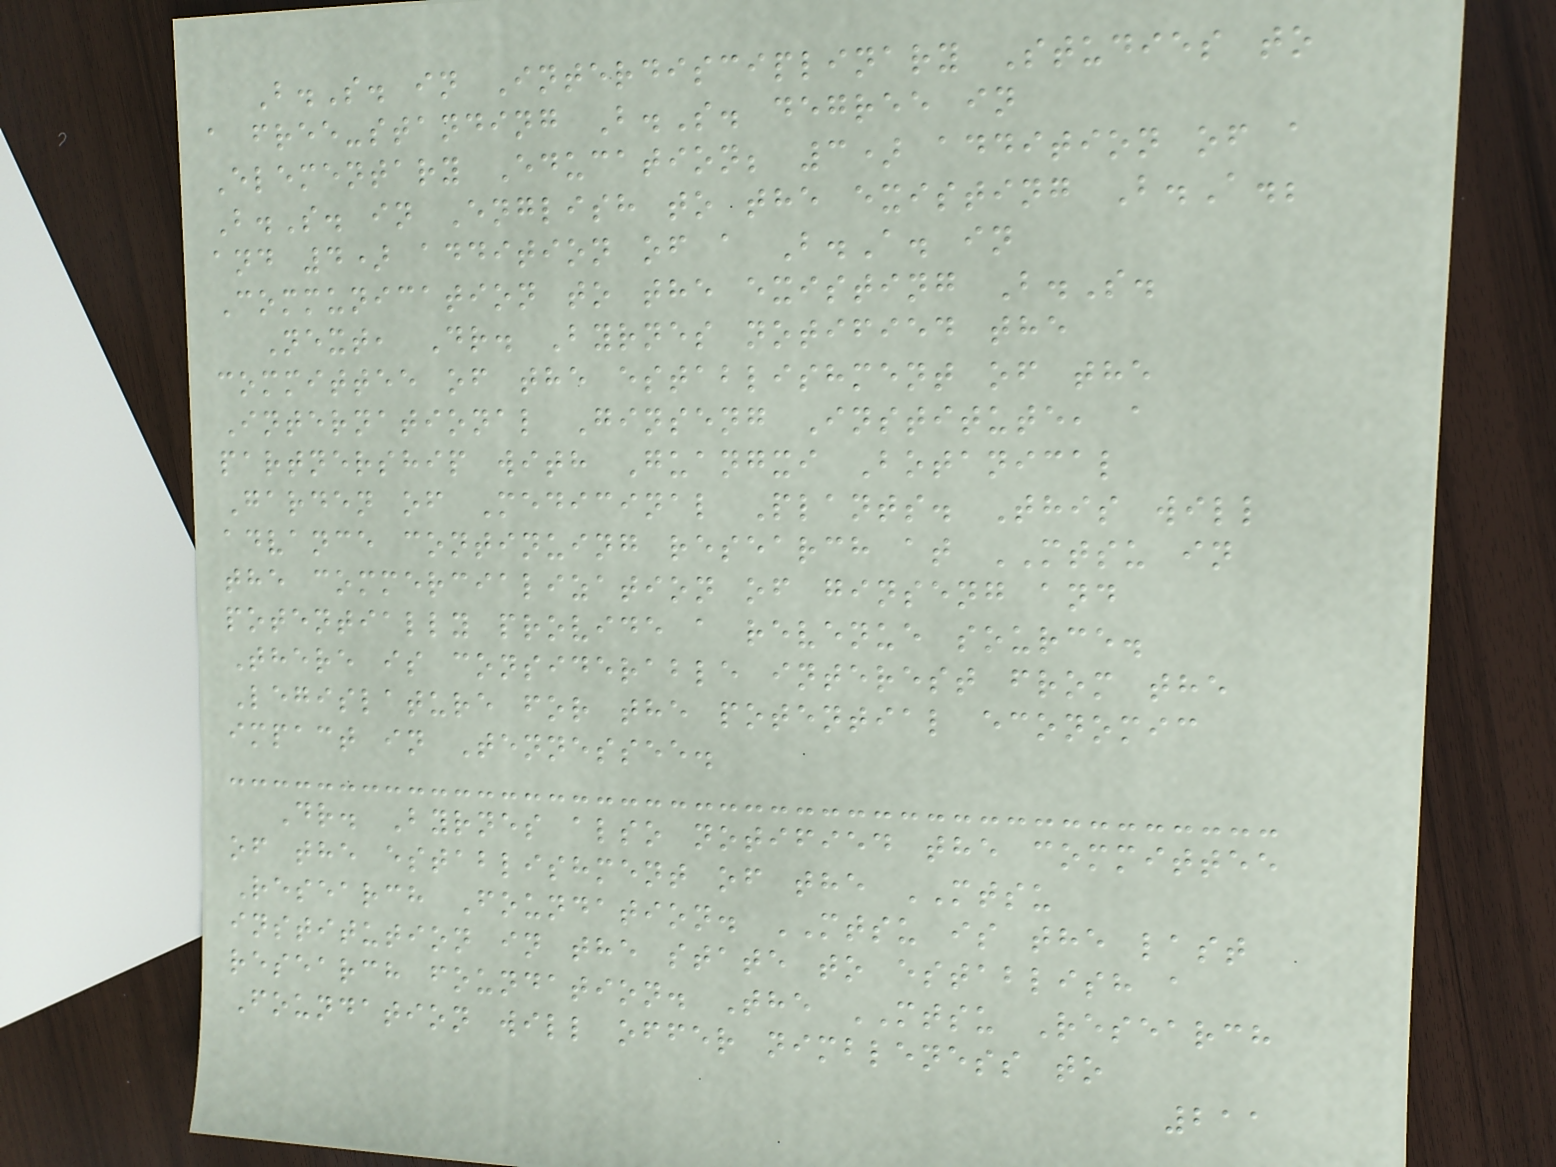B.S. in Interdisciplinary Studies to
a free-standing B.S. degree in
Elementary Education; 3) addition of a
B.S. in English to the existing B.A.;
and 4) addition of a B.A. in
Communication to the existing B.S.
Next, Dr. Byrnes notified the
committee of the establishment of the
International Ginseng Institute, a
partnership with Guangxi Botanical
Garden of Medicinal Plants. This will
advance continuing research at MTSU in
the commercialization of ginseng and
potentially provide a revenue source.
There is considerable interest from the
Legislature for the potential economic
impact in Tennessee.
Dr. Byrnes also notified the committee
of the establishment of the MTSU
Research Foundation. MTSU is the last
institution in the state to establish a
research foundation. The MTSU Research
Foundation will offer nimbleness to
211
